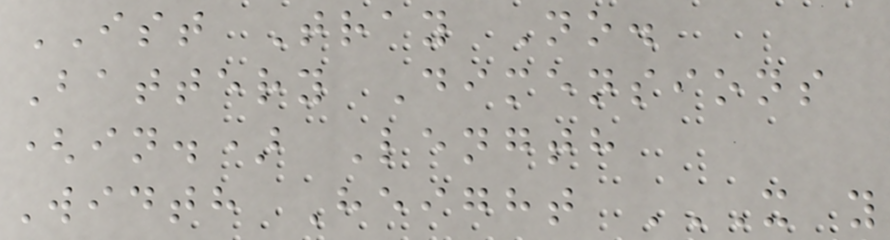IST Tray No.
Battery Dimensions
(in.) Length
Width Height X Y
